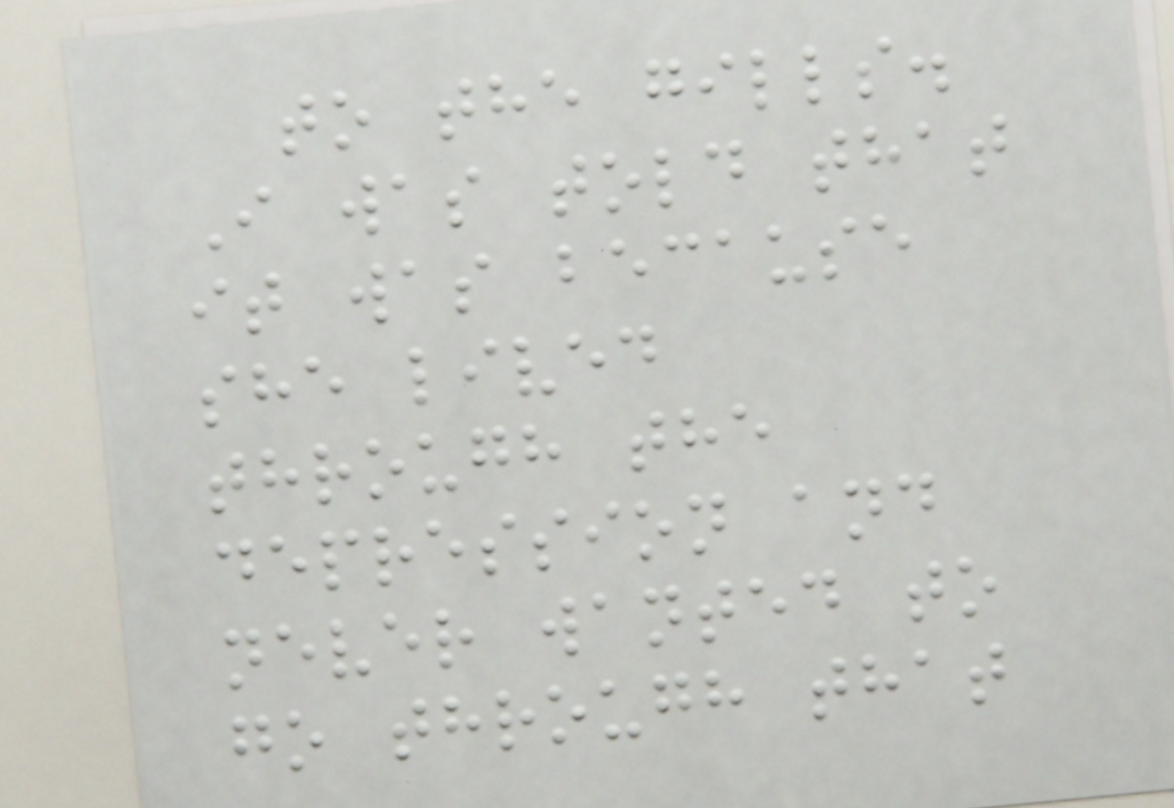to the gills.
I was told that
it was because
she lived
through the
depression and
never wanted to
go through that
